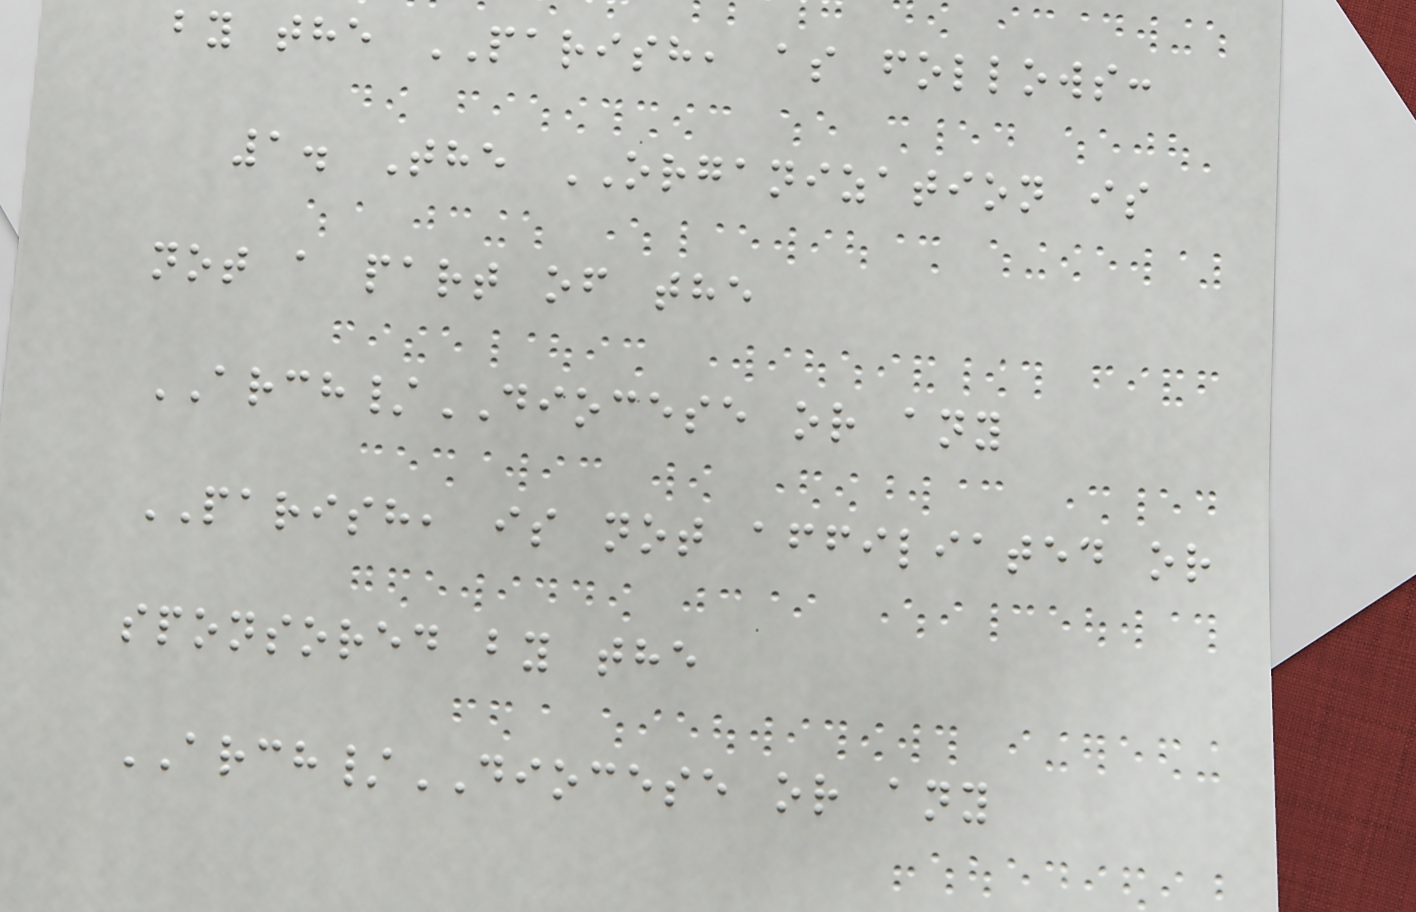by the PARISH, as follows:
1. The ORGANIZATION is
not a part of the
ARCH/DIOCESE or any
PARISH, is not affiliated or
sponsored by the
ARCH/DIOCESE or any
